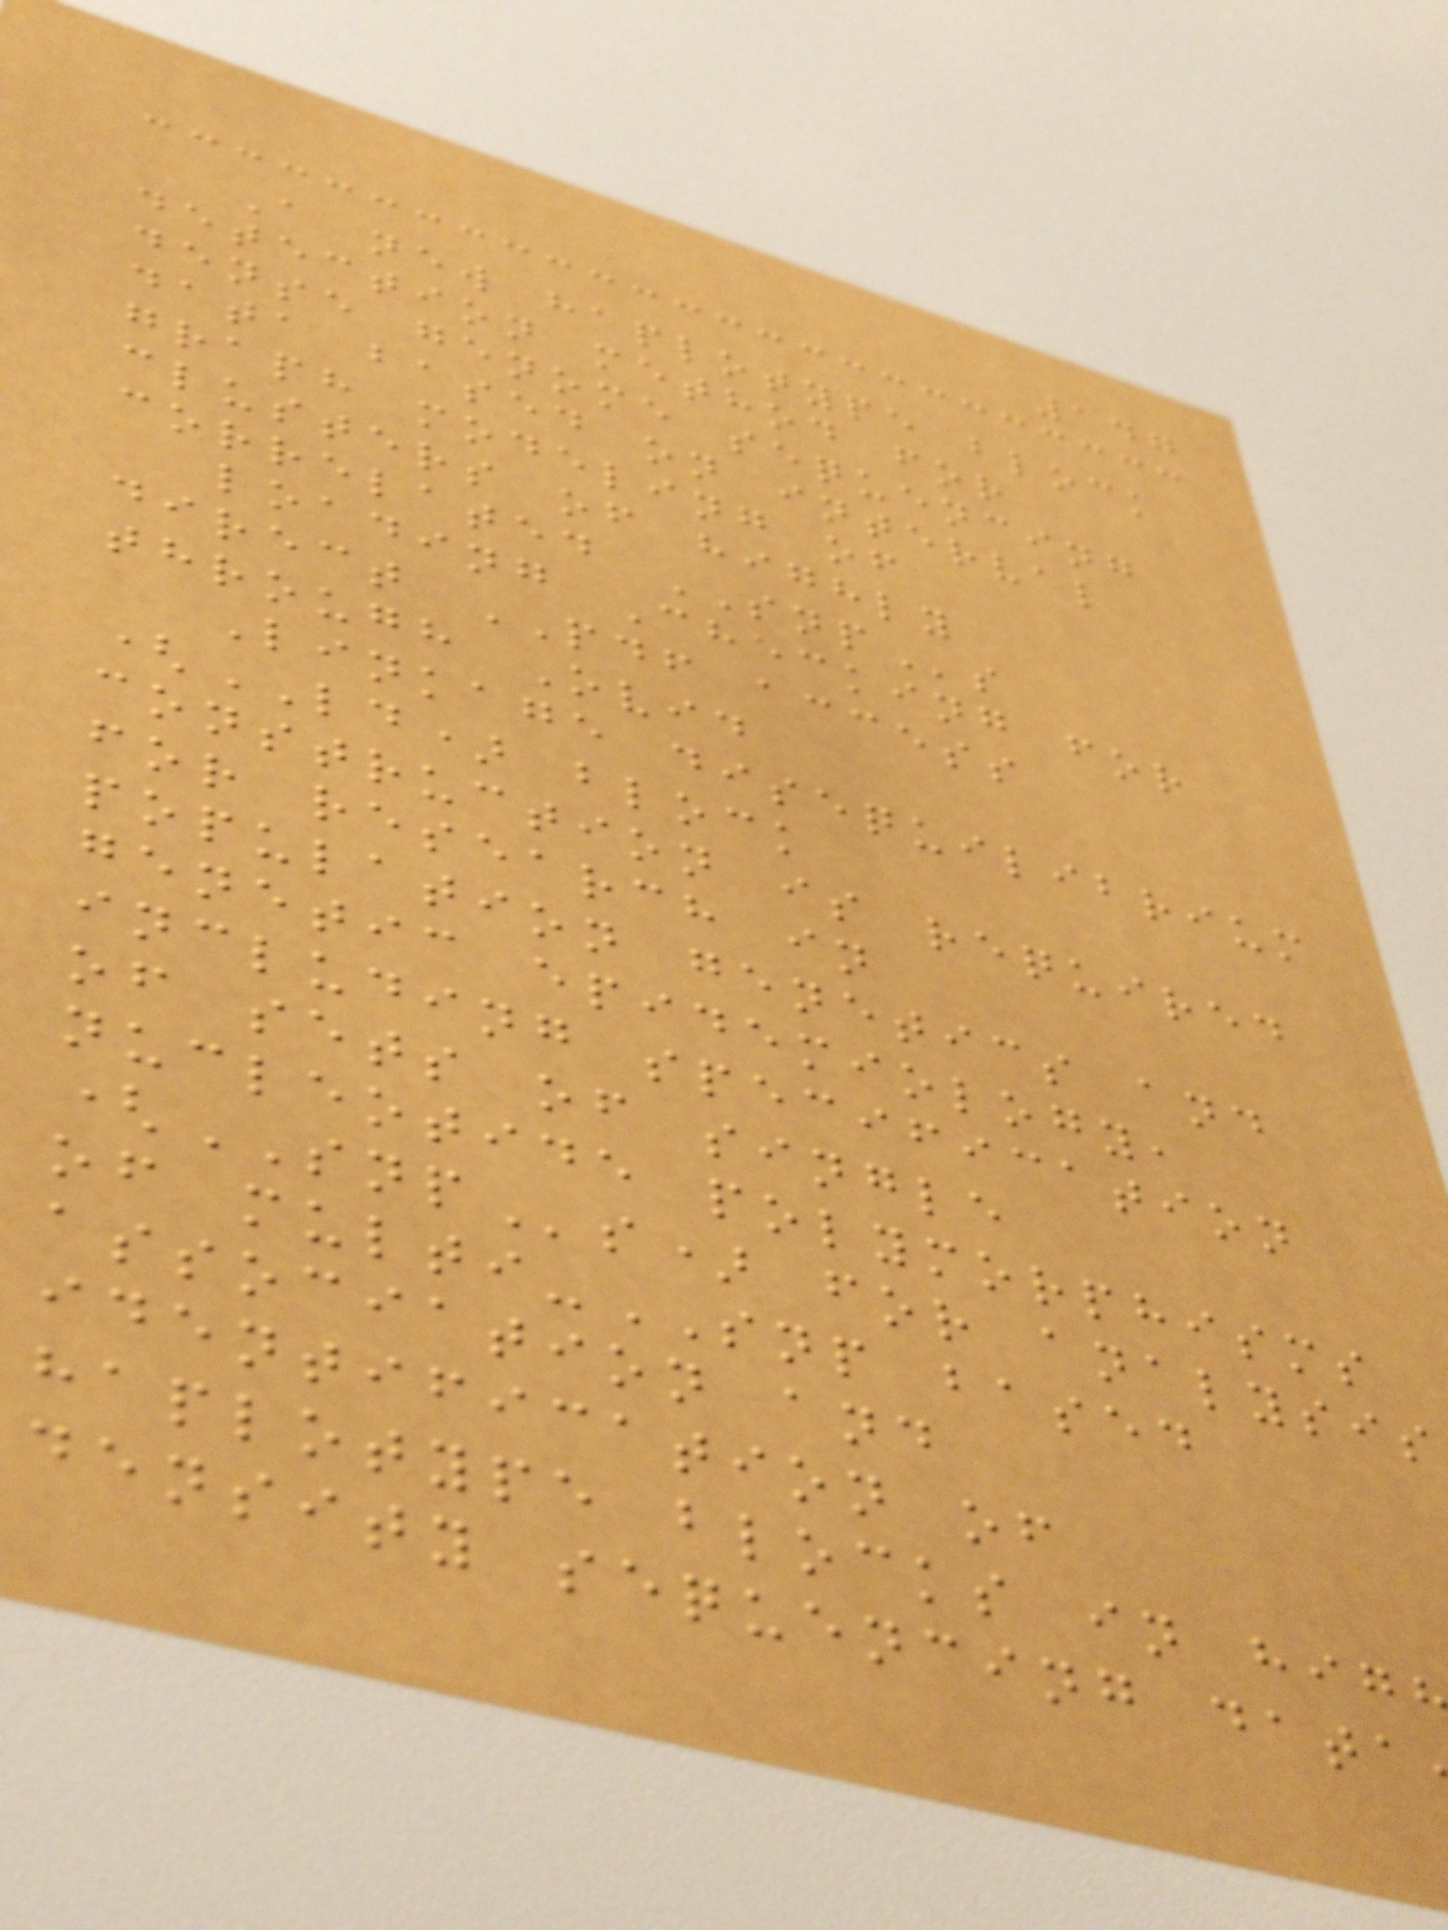147
A new haplotype block
detection method for
dense genome sequencing
data based on interval
graph modeling of
clusters of highly
correlated SNPs
loading Checking for
direct PDF access
through Ovid
Linkage disequilibrium
(LD) block
construction is required
for research in
population genetics and
genetic epidemiology,
including specification
of sets of single
nucleotide polymorphisms
(SNPs) for analysis
of multi-SNP based
association and
identification of
haplotype blocks in hig
density sequencing data
